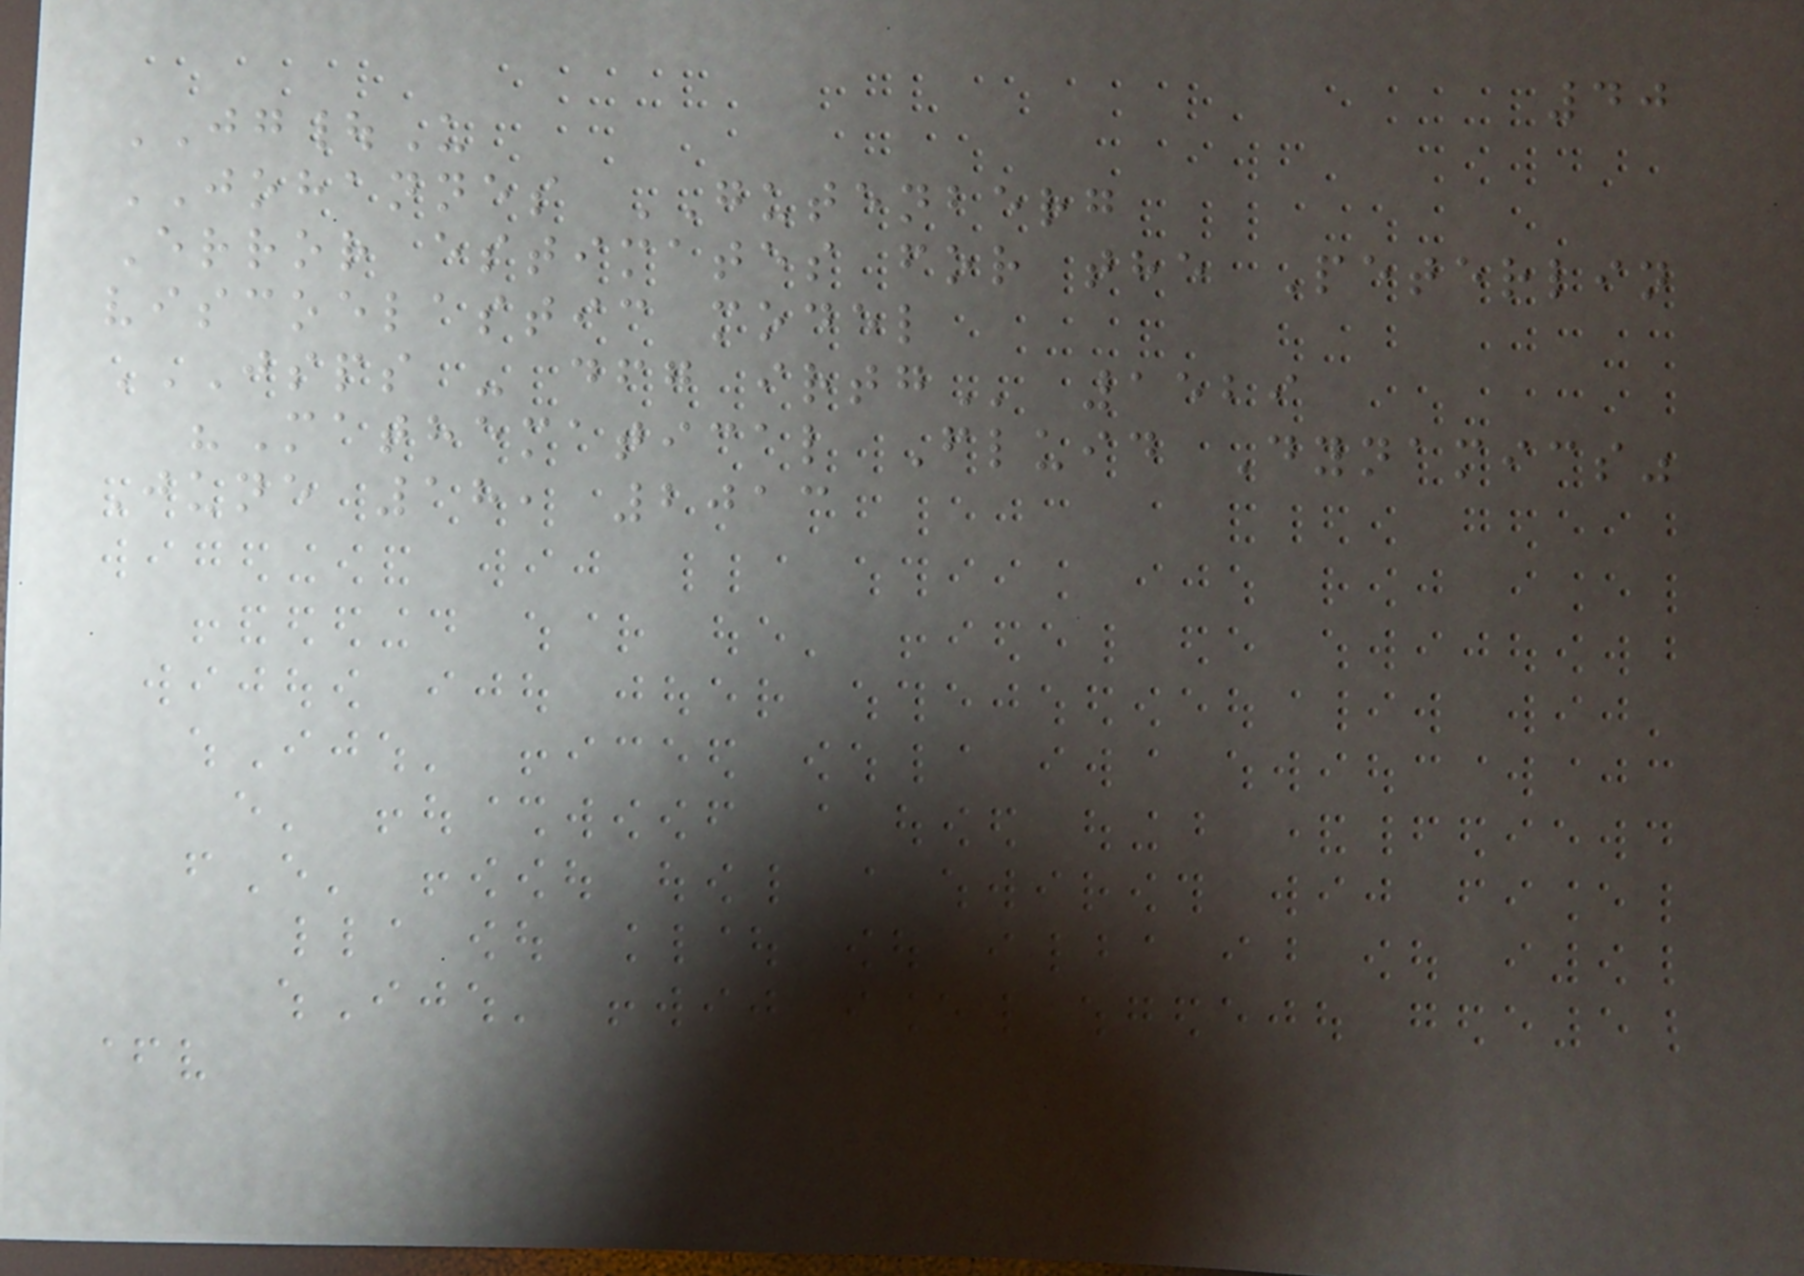40
JG|U
JOHANNES GUTENBERG
Error estimates for the Peterlin
viscoelastic model
JSPS - DFG IRTG 1529
"Mathematical Fluid Dynamics"
June 18, 2013
